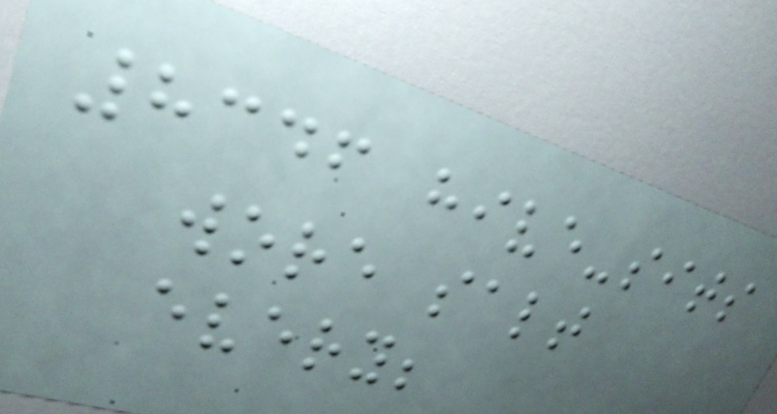8346 hive-sits
wore salt
every;
